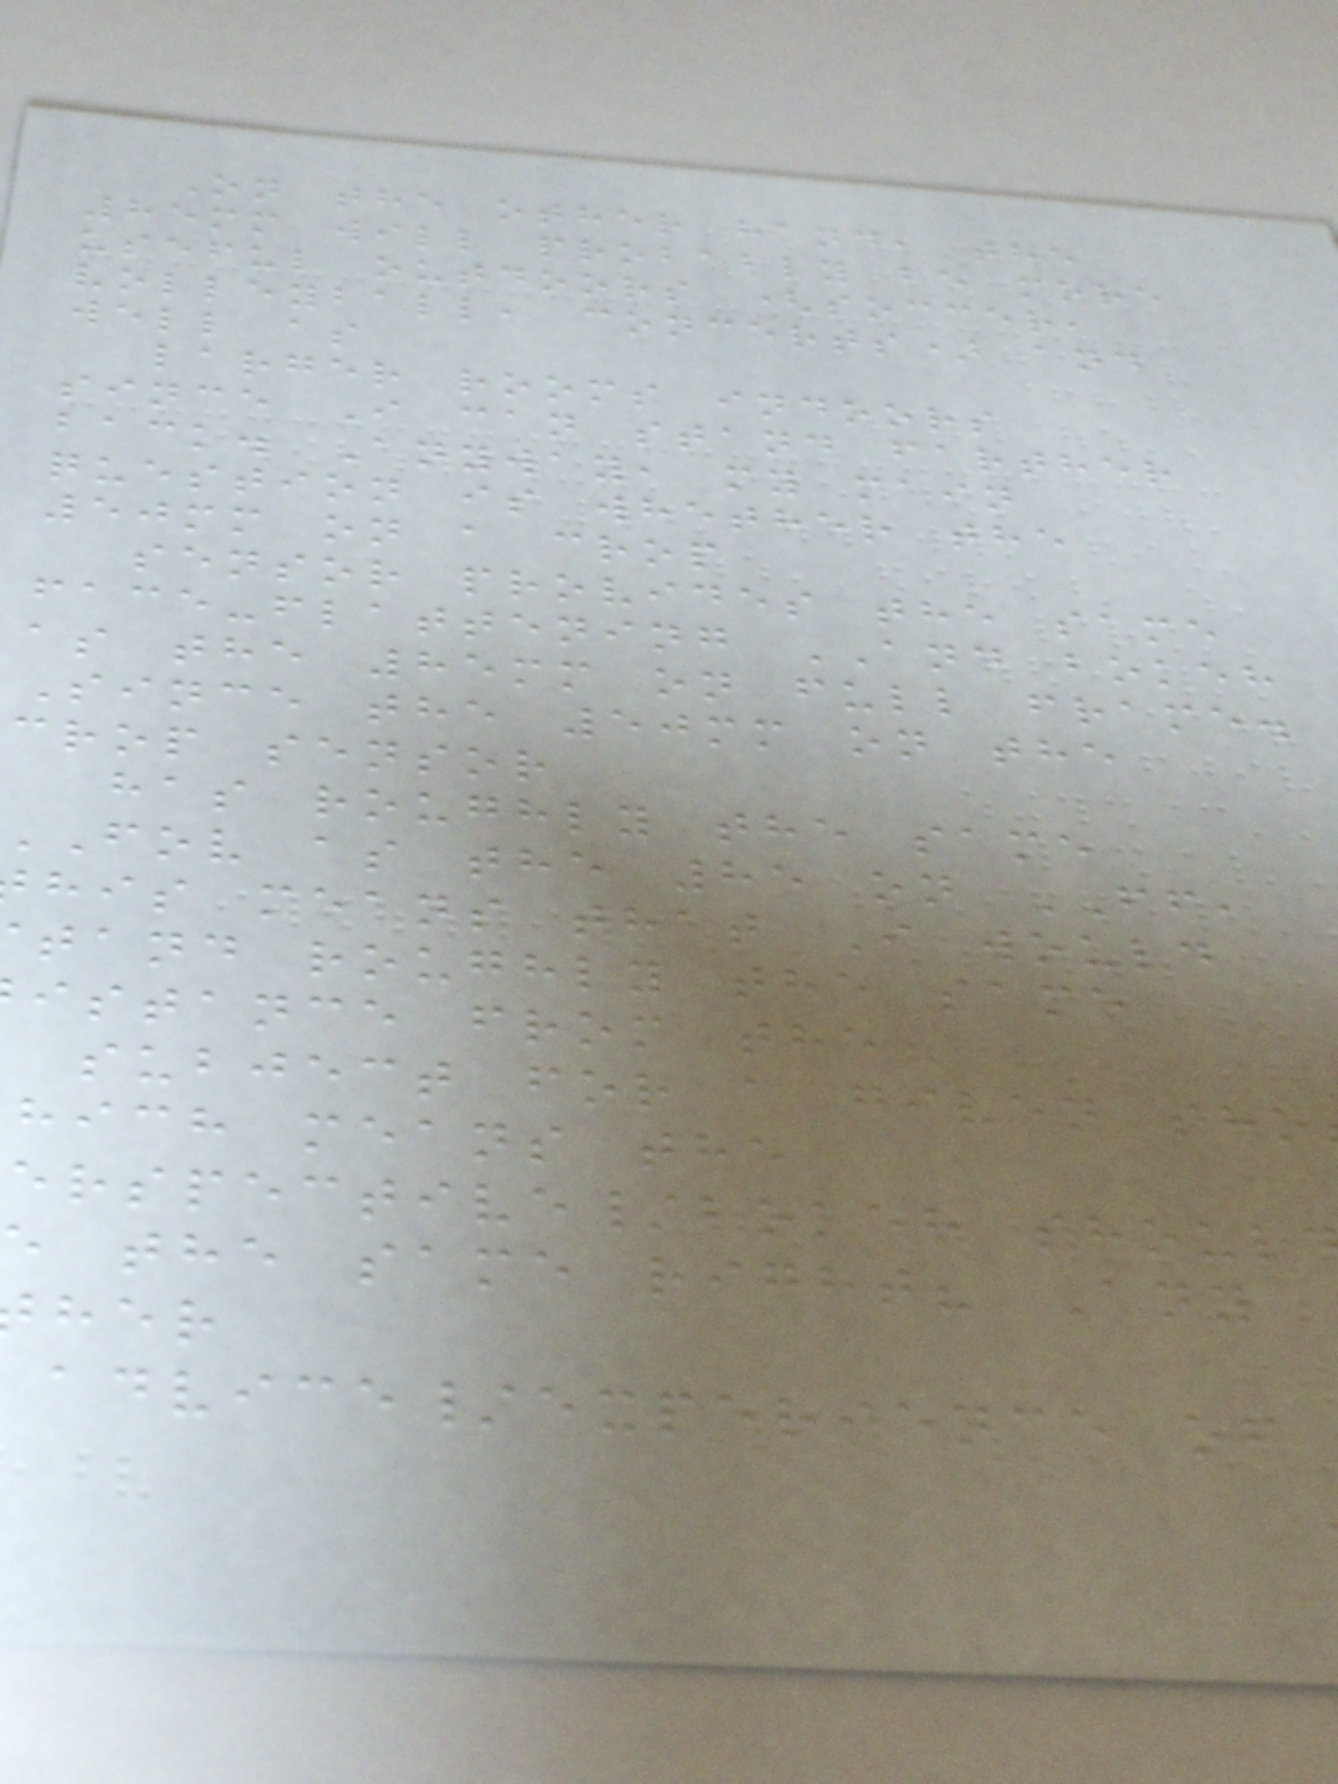On the other hand, the
85mm will probably be more
useful outdoors (soccer,
volleyball, concerts) and
well as
larger rooms indoors
since I can stand farther
back. Anyway, my main
question is whether the
50mm on a crop
sensor provides the same
face-flattening AND bokeh
as the 85mm on full frame.
Since the 50mm on the
crop sensor
has roughly the same
fov as the 85 on FF,
his means that I would
tand roughly the same
istance from the
subject for a given sho
hich means the
erspective/bokeh shoul
the same right? Any
advice/experience of
